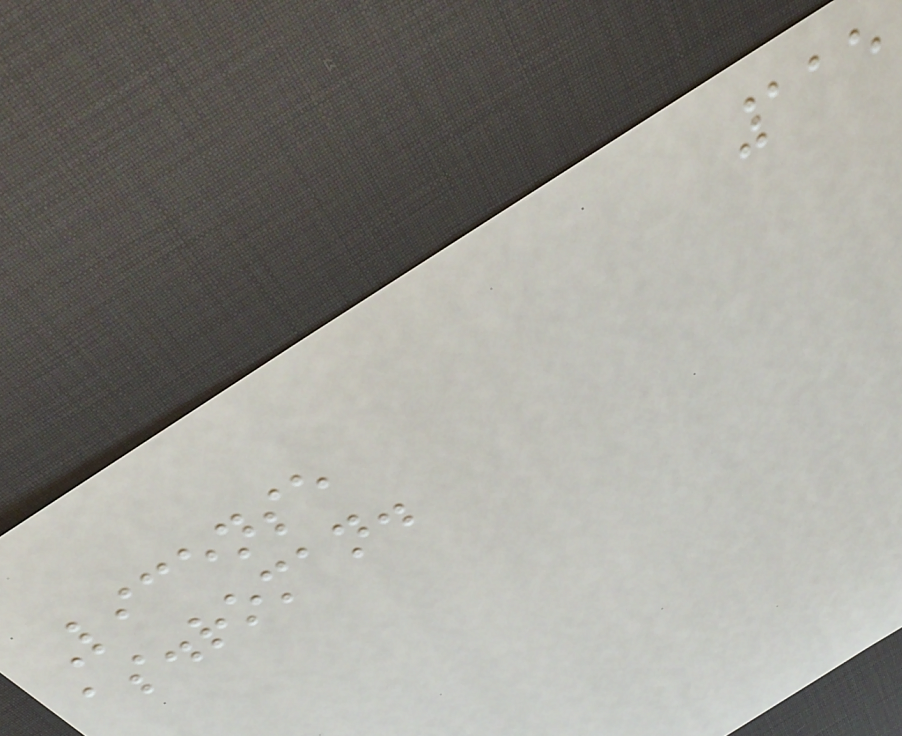115
License
as.roman.
